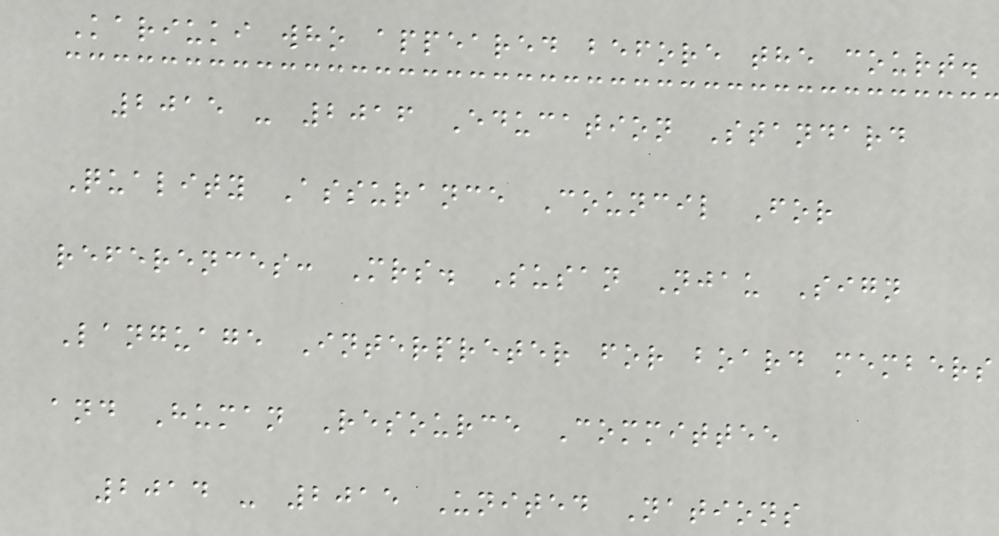Kariuki who appeared before the court.
2015 - 2016 Education Standard
Quality Assurance Council For
references: Mrs. Susan Njau Sign
Language Interpreter for board members
and Human Resource Committee
2014 - 2015 United Nations
